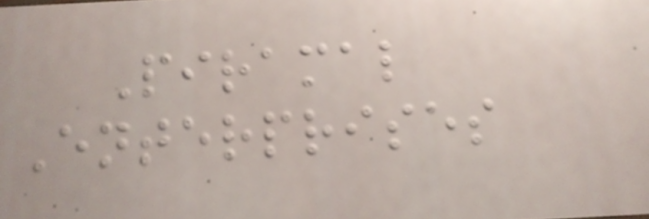Piramal
Enterprises
